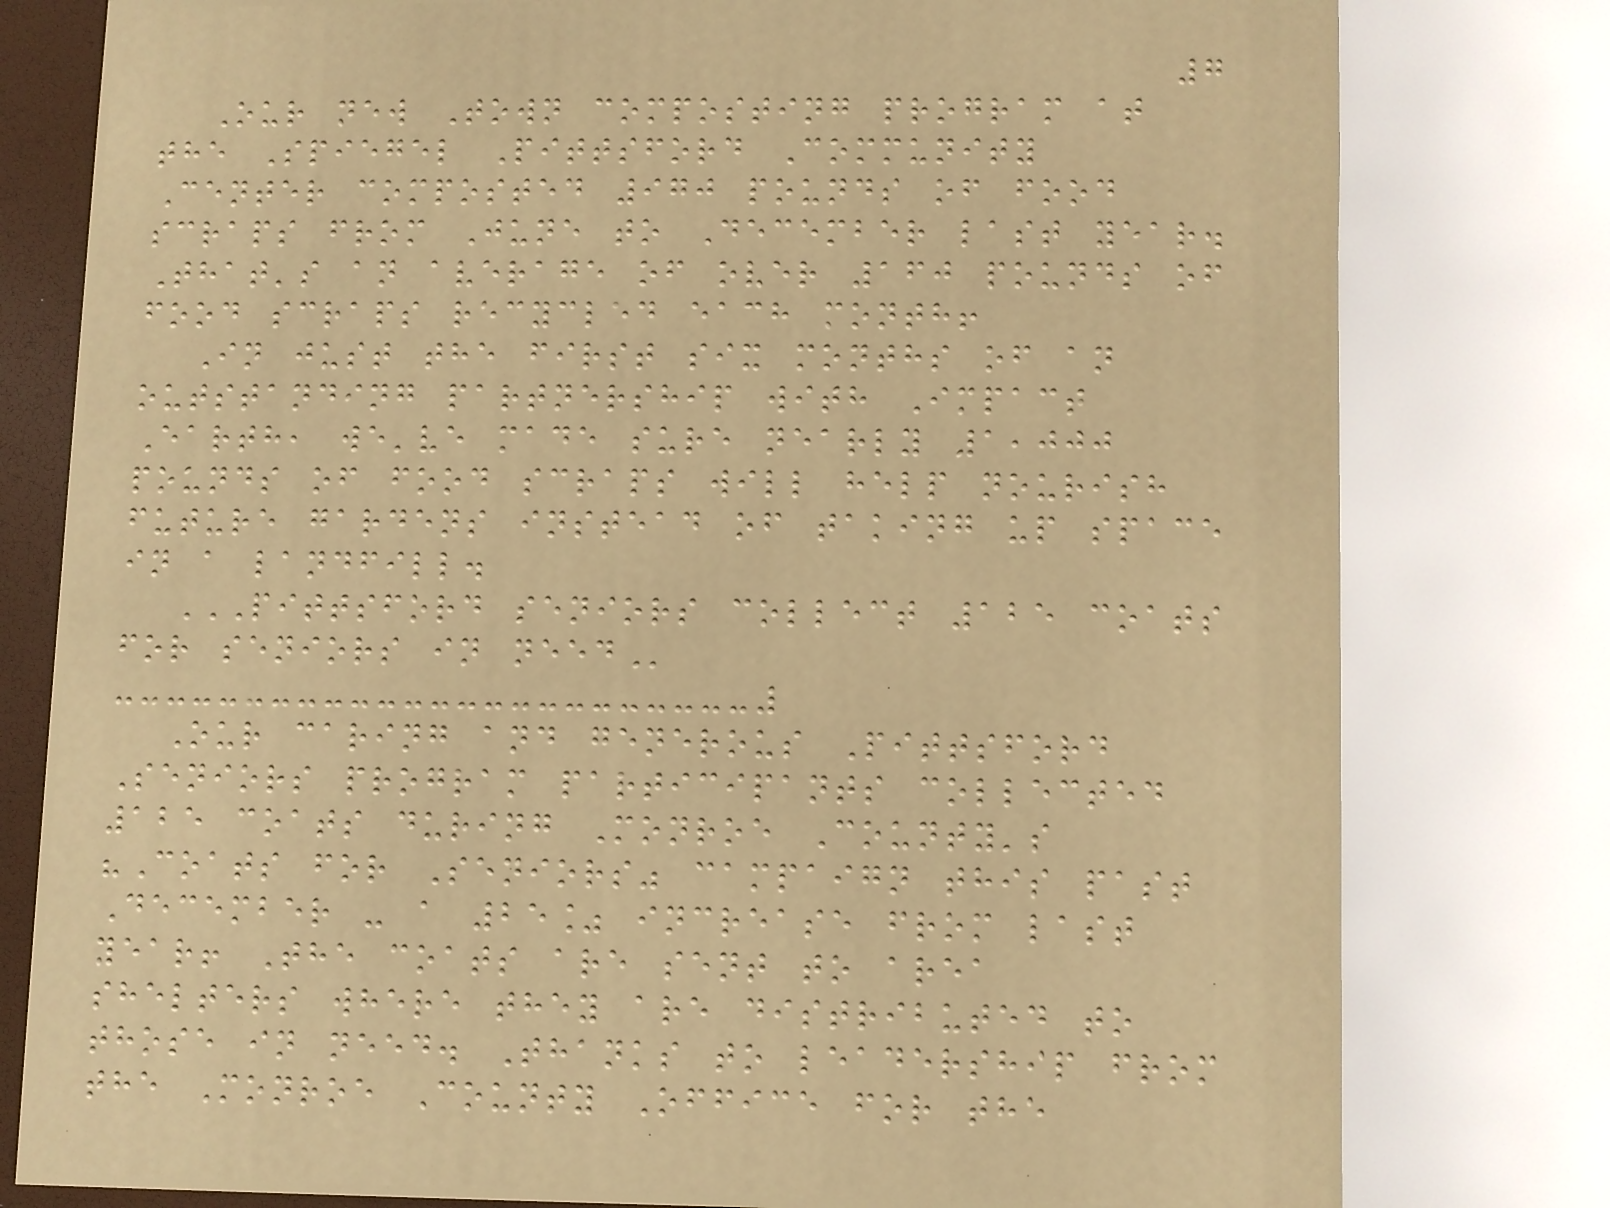7
Our new Town composting program at
the Spiegel Pittsford Community
Center composted 970 pounds of food
scraps from June to December last year.
That's an average of over 160 pounds of
food scraps recycled each month!
In just the first six months of an
outstanding partnership with Impact
Earth, we've made sure nearly 1,000
pounds of food scraps will help nourish
future gardens instead of taking up space
in a landfill.
PITTSFORD SENIORS COLLECT 125 COATS
FOR SENIORS IN NEED
Our caring and generous Pittsford
Seniors program participants collected
125 coats during Monroe County's
"Coats for Seniors" campaign this past
December - a 25% increase from last
year! The coats are sent to area
shelters where they are distributed to
those in need. Thanks to leadership from
the Monroe County Office for the
